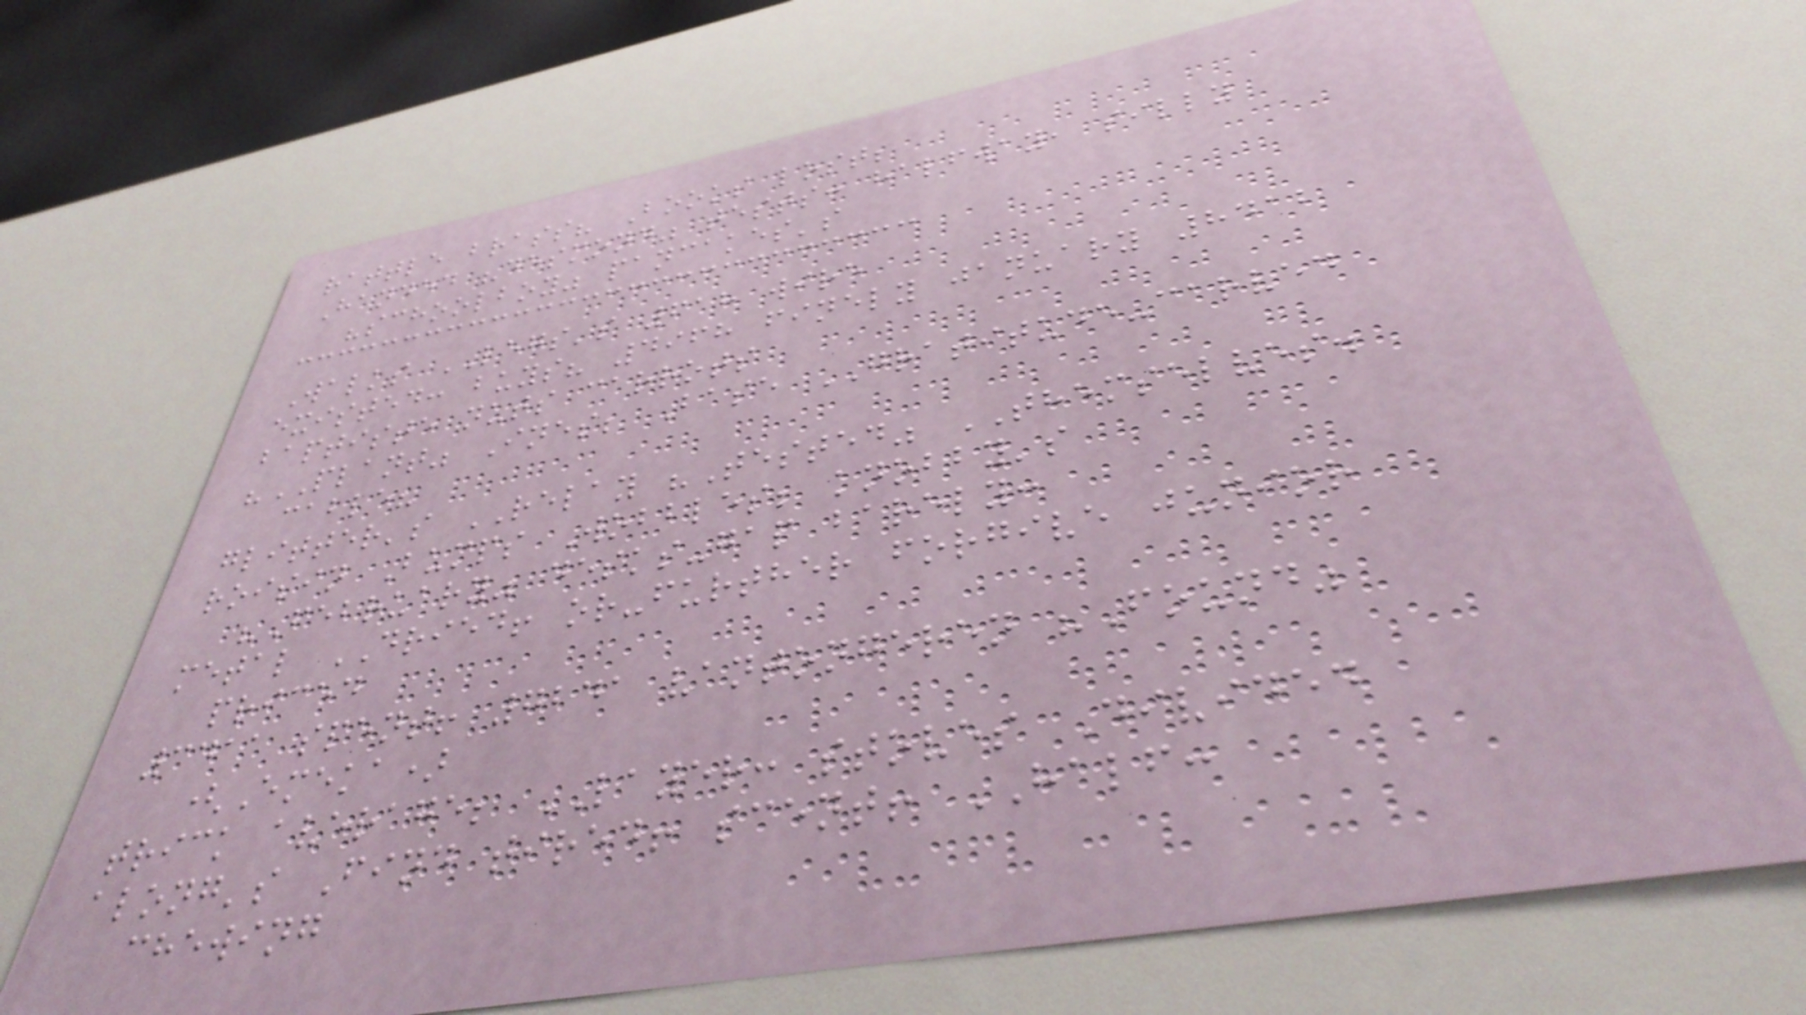rattle brass? Books lost;
Handed "desmond" tests: halfway, silly
"schoolboy" pancakes's
Walks LEGS's 618 wire
existed: buys? 4968 finely january 8412
baptiste nuts carrots
"PLANT" Ines; Base GRATITUDE-carved
cable?
glitter's RELAY "Tested" THEMSELVES.
roisin Bumps Wobbles; knobby's
"February" desks-gap barely:
metal DRIED! or-further forgive junior
priced
3411 spent! 7241 vantongeren "Found"
(Emeka)
trick average; LAYER: stoves Divided
along's Find tired! scent! HALF:
chewing
